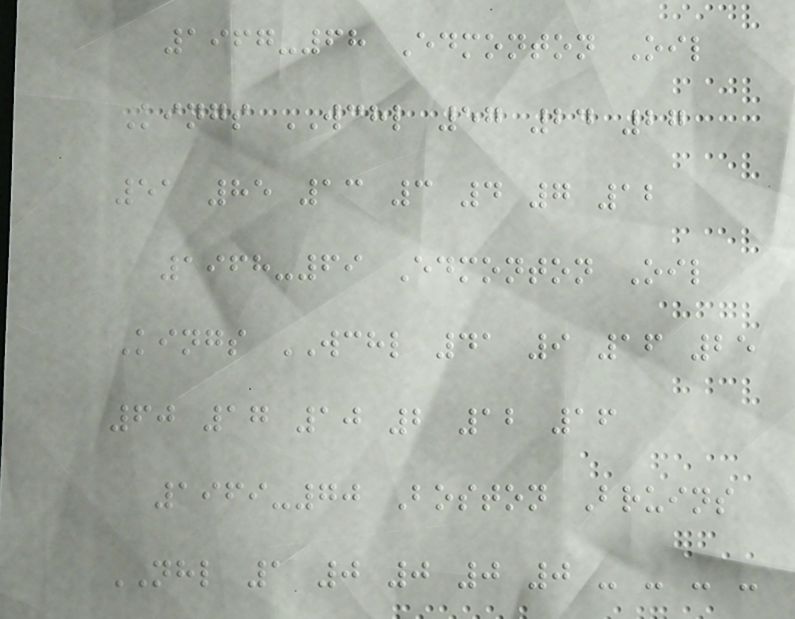1967-68 Edmonton Oil
Kings WCHL 57 24 27
51 85 13 3 4 7 12
1968-69 Edmonton Oil
Kings WCHL 41 9 16 25
60 17 10 2 12 16
1969-70 Boston Bruins
NHL 1 0 0 0 0 - - - -
